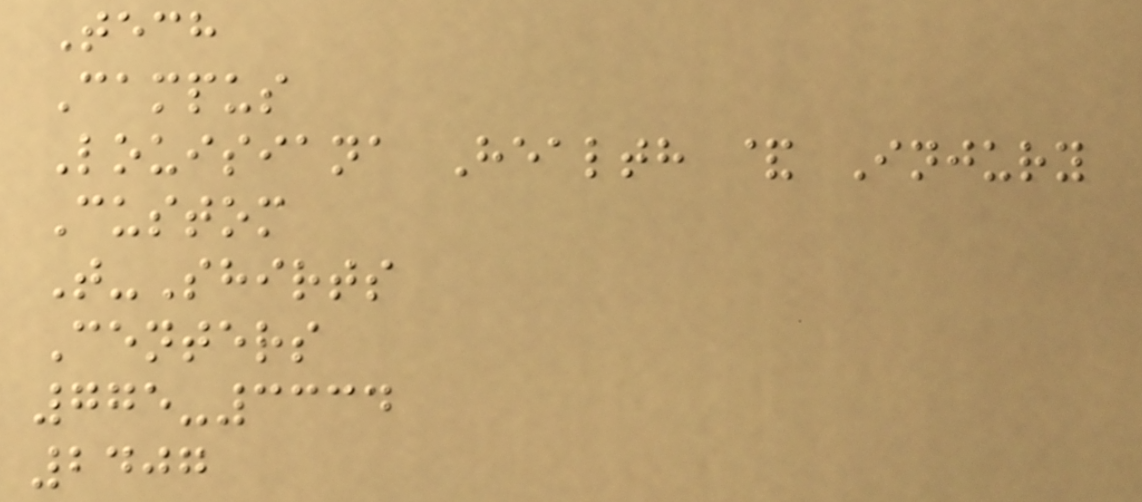Tech
Campus
Louisiana Health & Injury
Custom
T-Shirts
Centers
775-3334
2407
